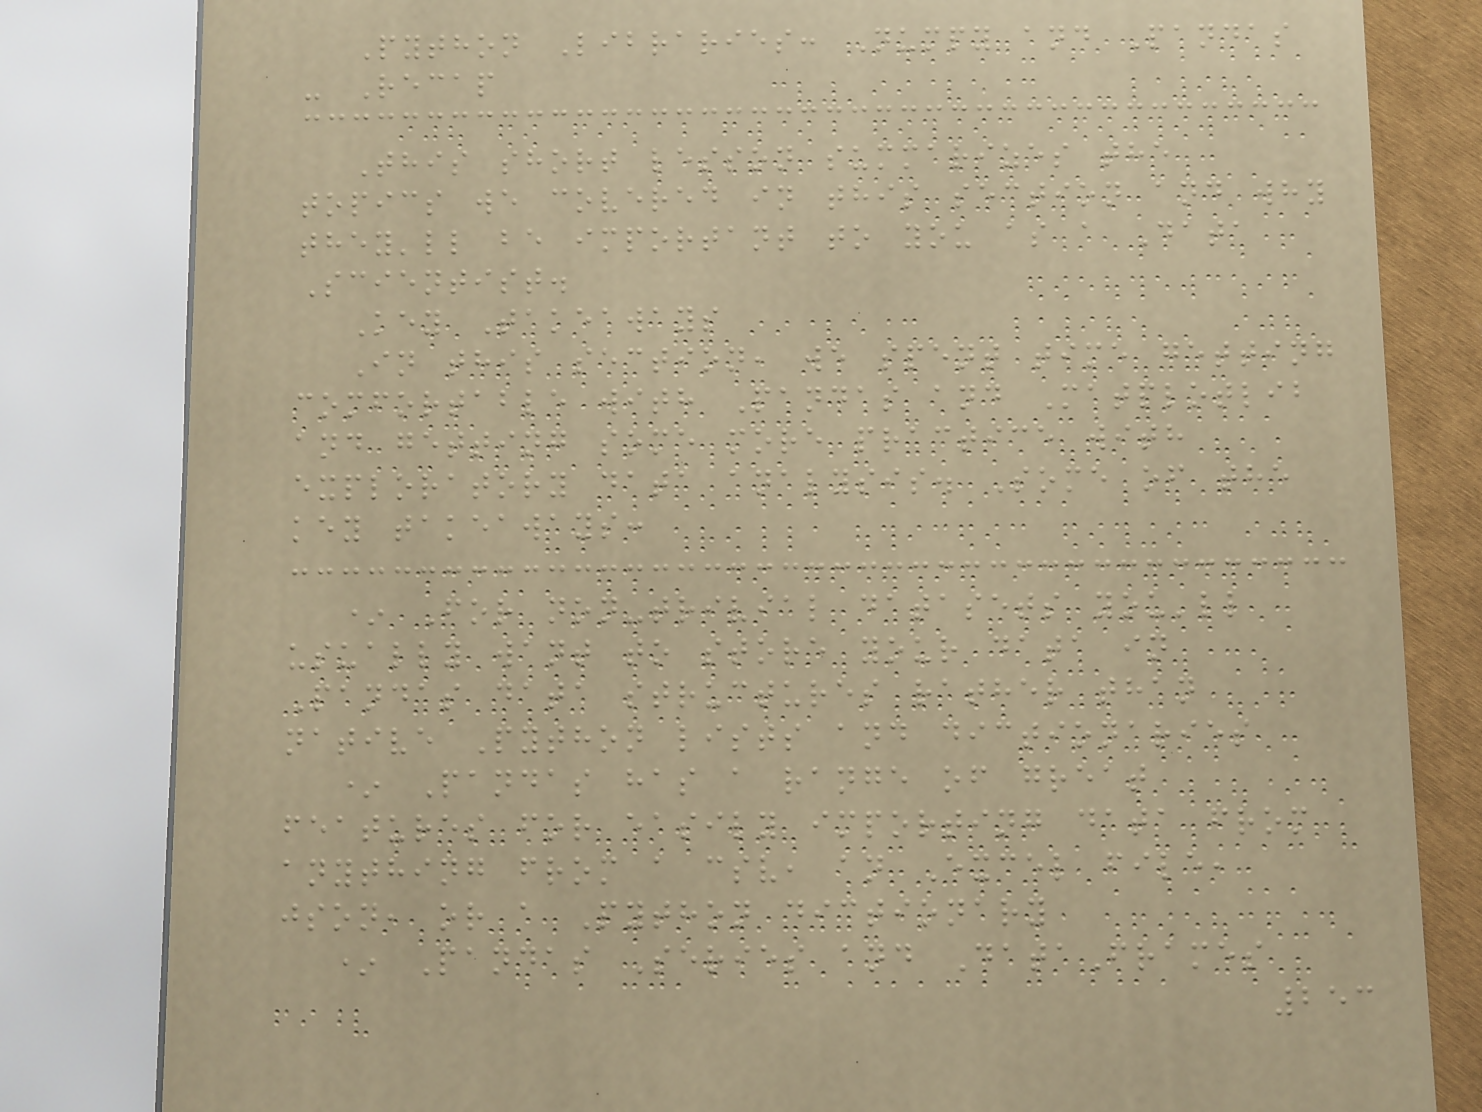Python Libraries: Numpy and Pandas
- Recap
This short lesson summarizes the
topics we covered in this section and why
they'll be important to you as a Data
Scientist.
Key Takeaways
In this section, we spent time getting
comfortable with Pandas and Matplotlib
and getting some more practice with
exploratory data analysis. Some of the
key takeaways:
* For non-trivial datasets you'll
usually want to store your data in
Pandas data structures rather than
native Python lists and dictionaries
* Pandas has a range of great
features for easily importing data from
anything from a csv, an Excel file,
json, or a Python dictionary
* Pandas Series and DataFrames
253
